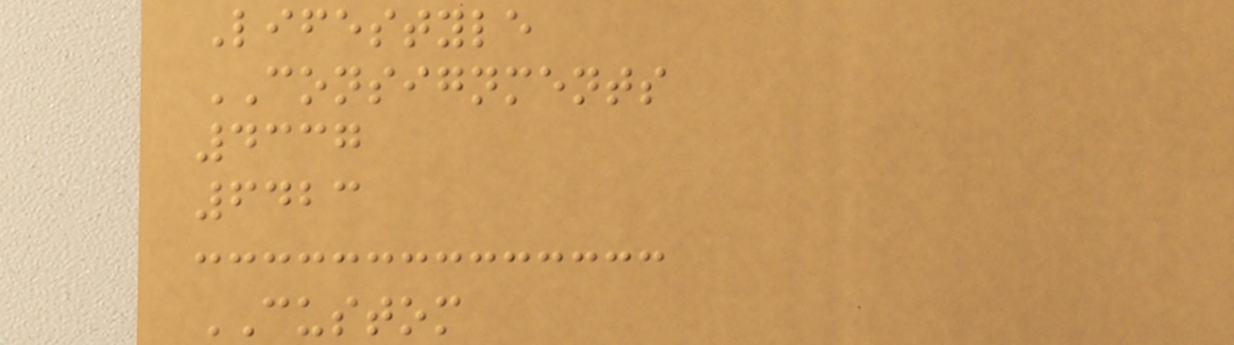Lifestyle
CONSIGNMENTS
4337
6423
CUSTOM
